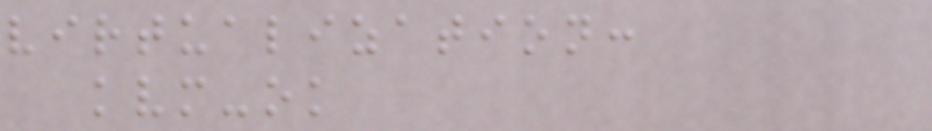virtualization:
kvm-ok
